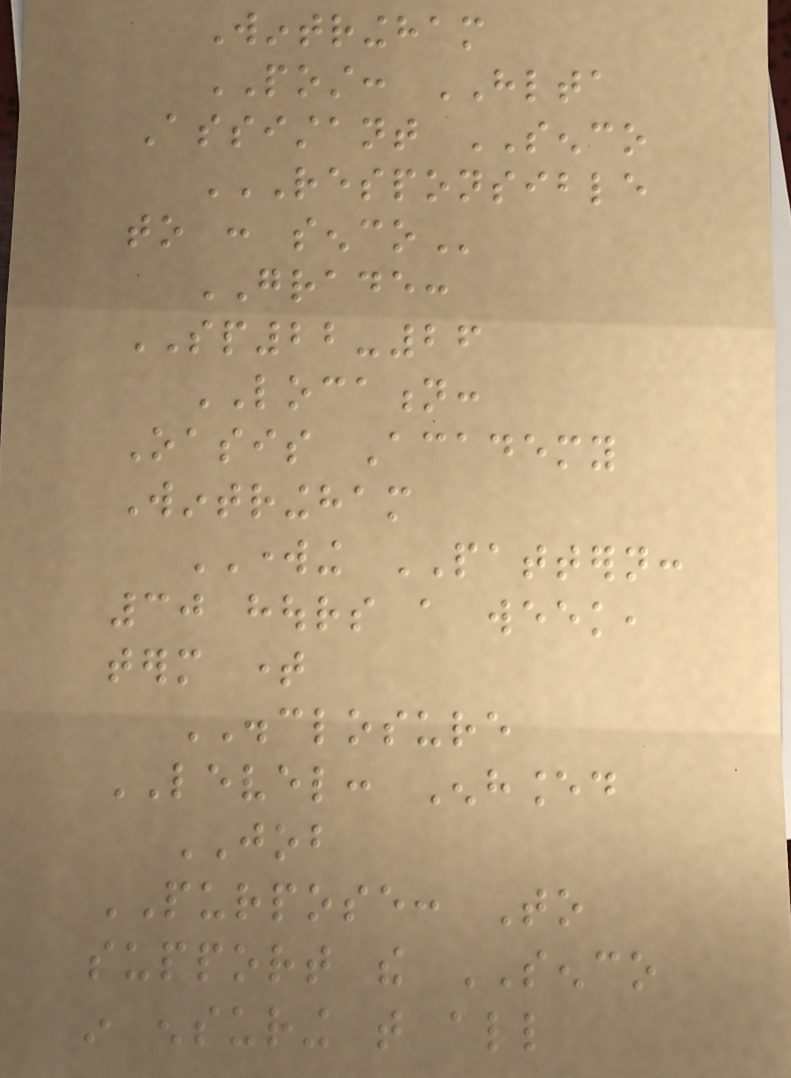Wintringham
POST: HLTA
Assistant SENCO
RESPONSIBLE
TO : SENCO
GRADE:
SP22-26
LOCATION:
Oasis Academy
Wintringham
WORKING PATTERN:
30 hours a week,
term time
DISCLOSURE
LEVEL: Enhanced
JOB
PURPOSE: To
support the SENCO
in ensuring that all
